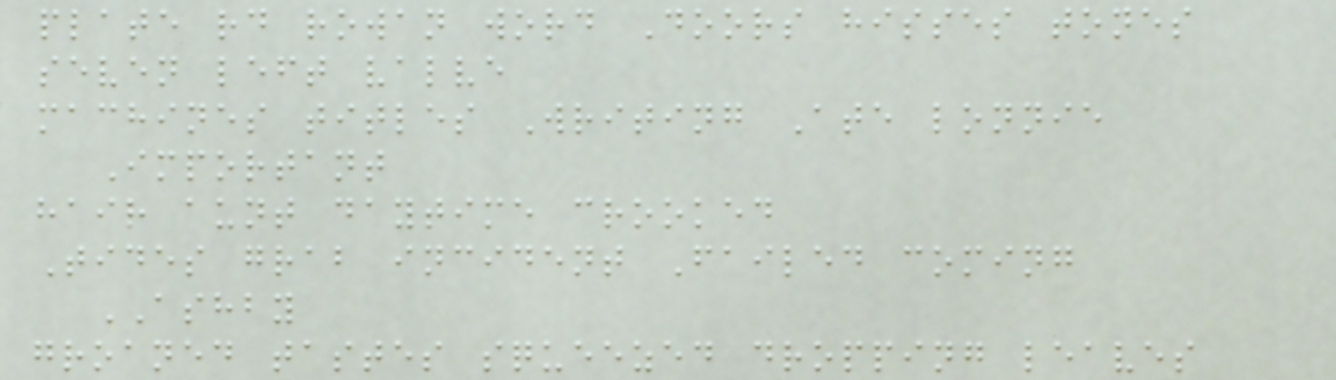plate rd rowan word Doors hisses tones
seven left valve
machines titles Writing Ate lonnie
Important
hair aunt daytime crooked
Tides grab incident Failed coming
ASHBY
groaned tastes squeezed dropping leaves
